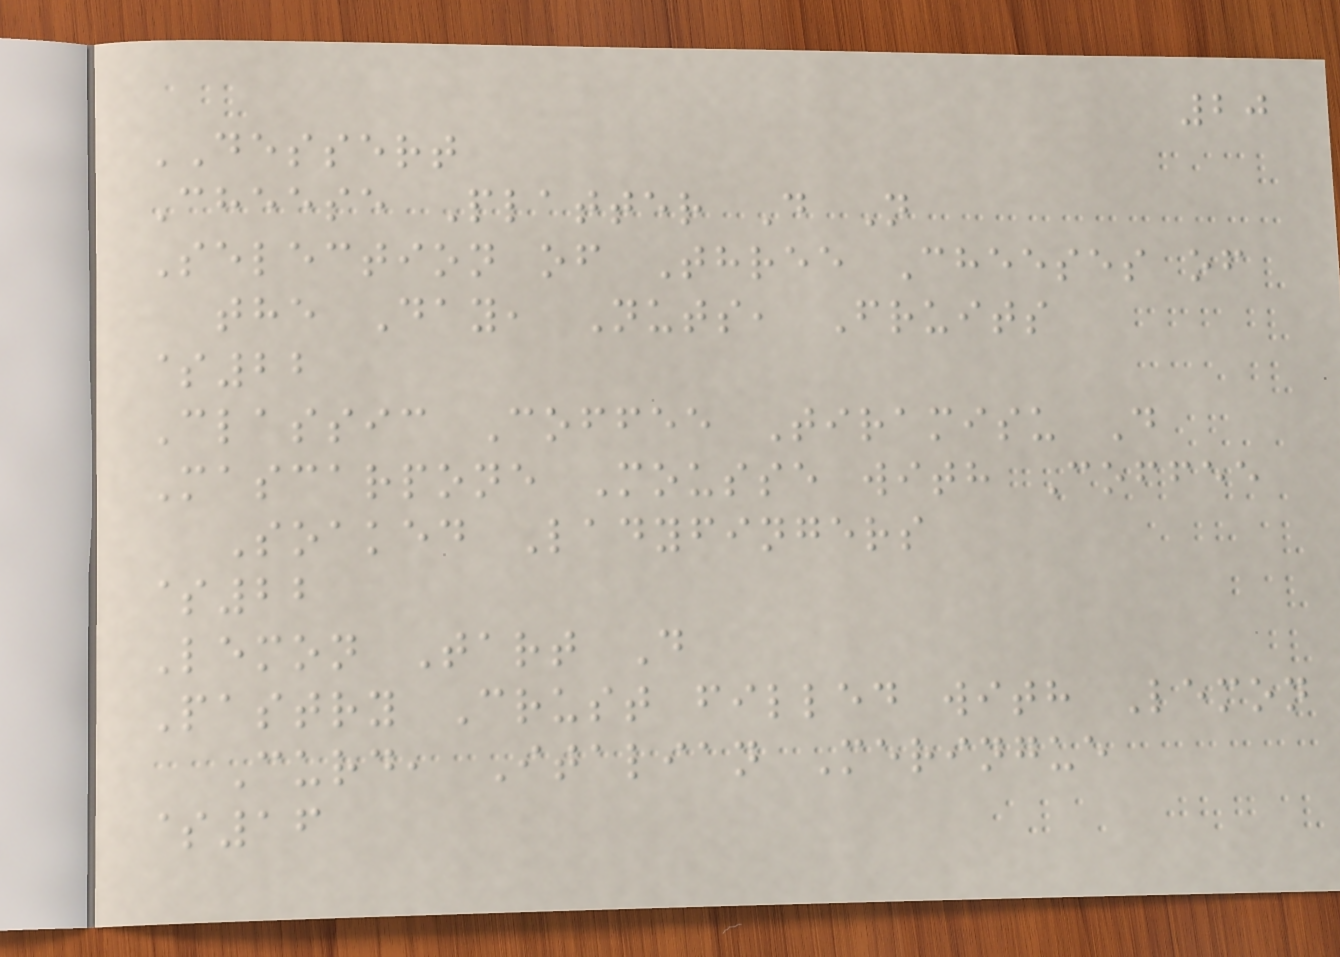20
DESSERT
Cheese Platter D N
Selection of Three Cheeses of
the Day, Nuts, Fruits
$22
Classic Coffee Tiramisu D
Mascarpone Mousse with Coffee
Soaked Ladyfingers
$22
Lemon Tart D
Pastry Crust filled with Lemon
Curd, Italian Meringue
$16
